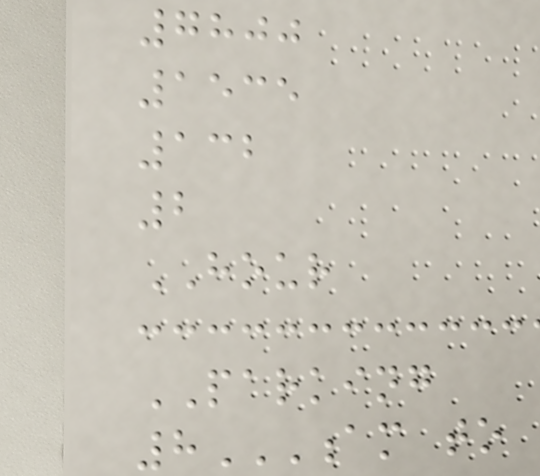7800
1535
132
2
HOUR
PARKING
8AM TO
